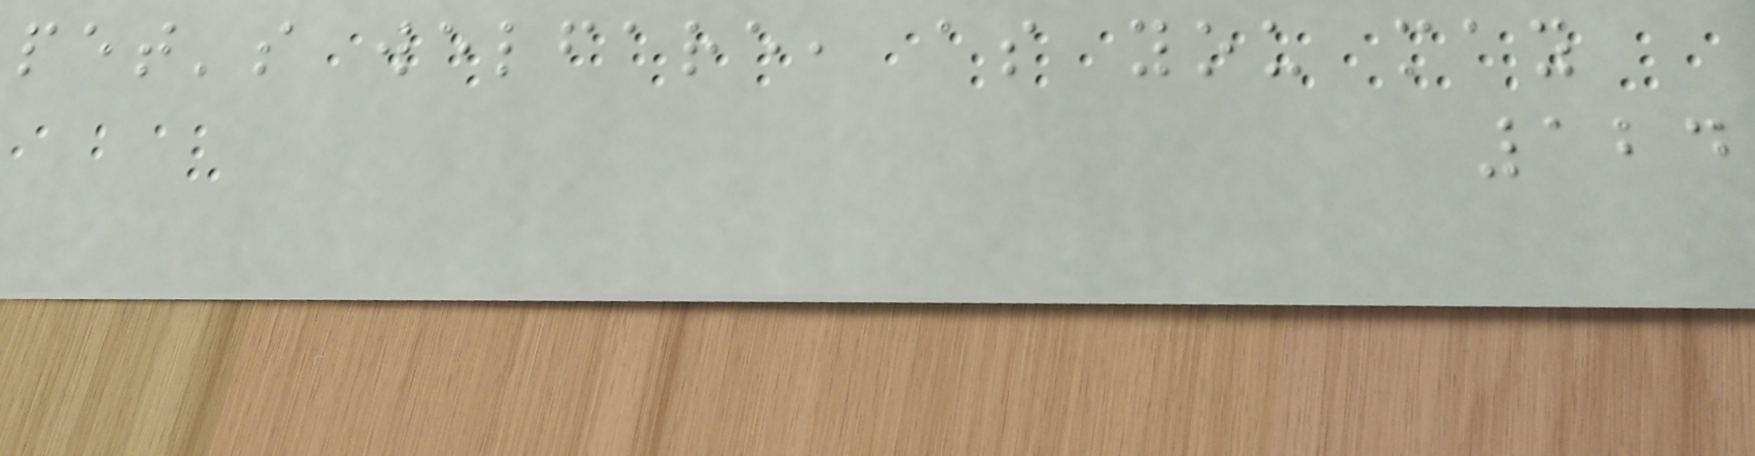pet's welfare, as you may
124
